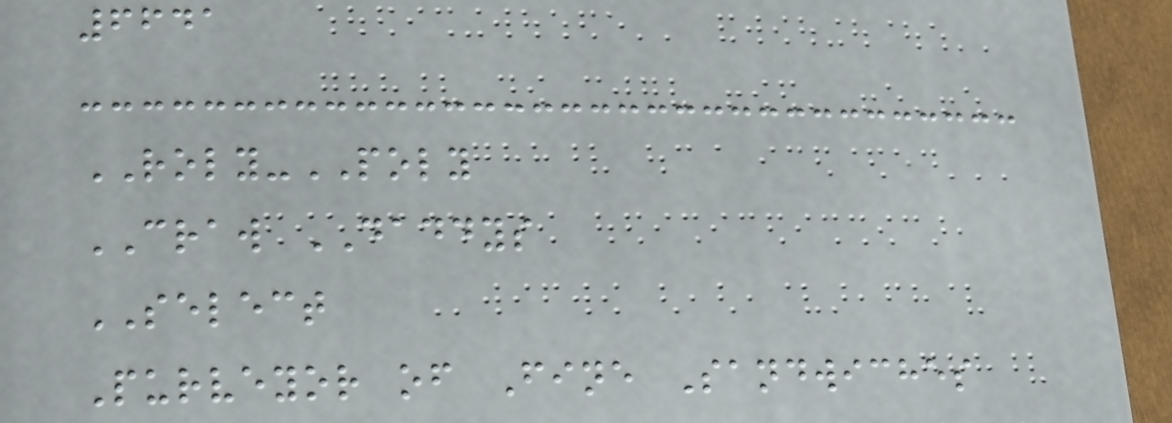6641
ROLY-POLY
CRAW DADDYS
SELECT
Purveyor of Fine Sandwiches
